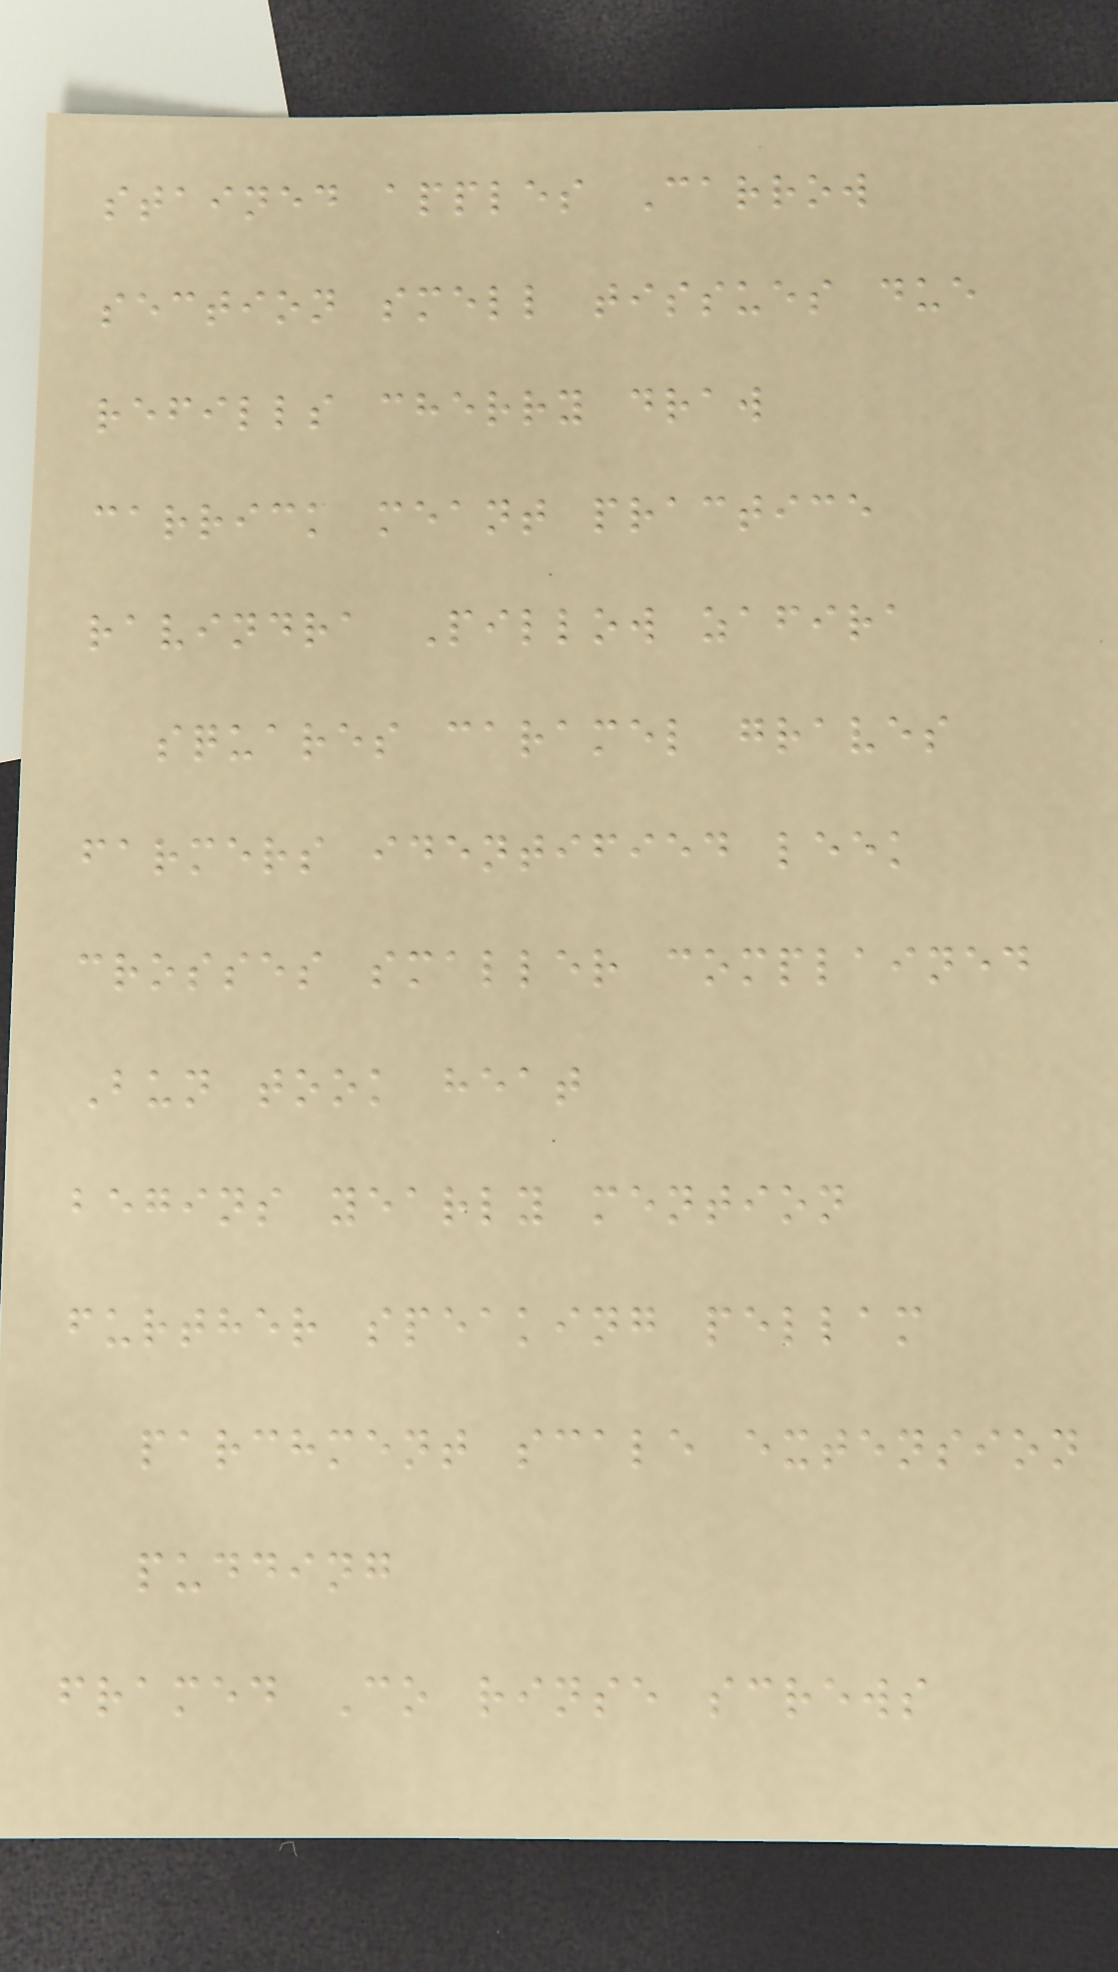stained apples Carrow
section smell tissues due
refills cherry draw
carrick meant practice
ravindra Pillow zafira
squares caramel graves
farmers identified leek
crosses smaller complained
Bun took heat
begins yearly mention
further speaking pellam
parchment scale extension
pudding
framed Co rinse screws
